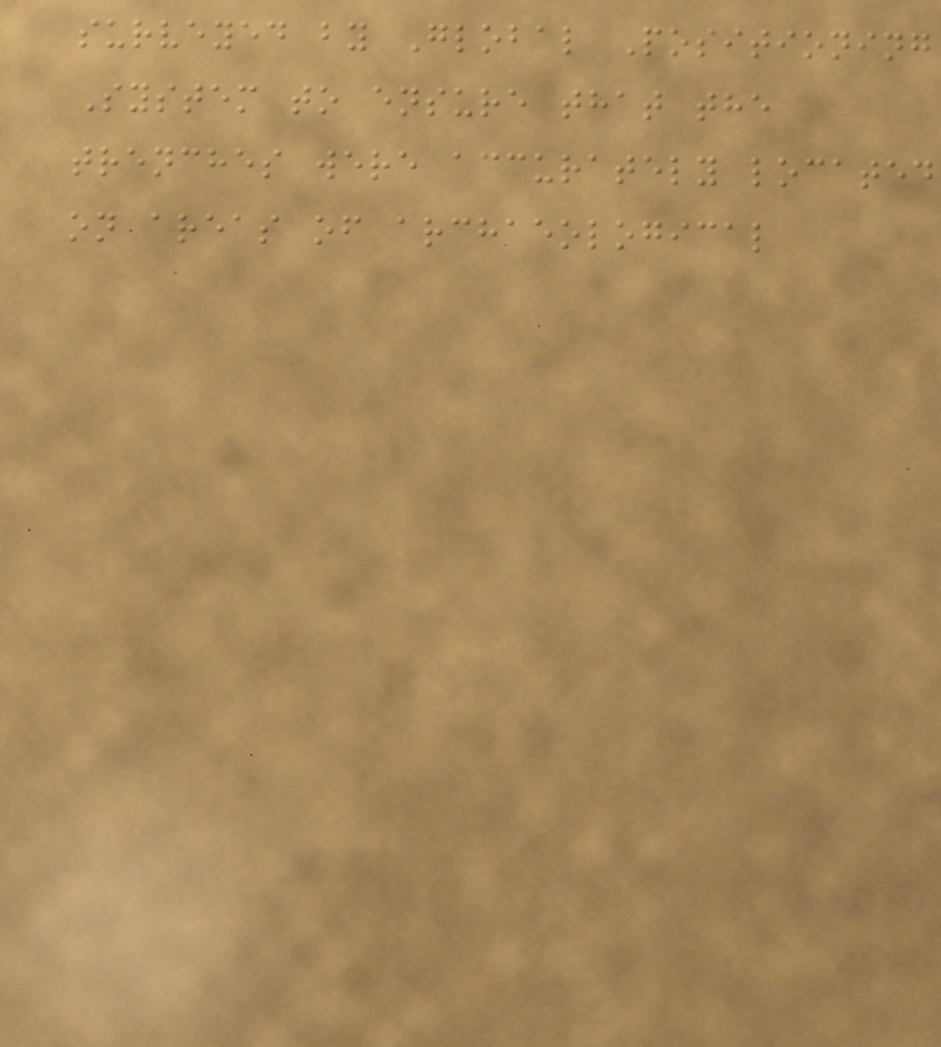surveyed by Global Positioning
System to ensure that the
trenches were accurately located
on areas of archaeological
